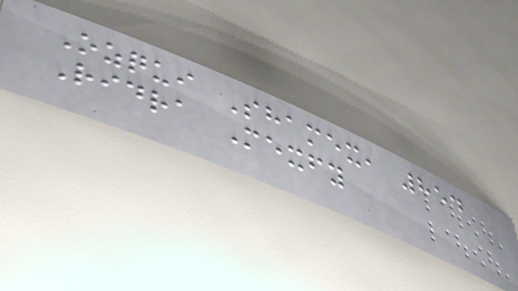Ozqui Shamex, 854
Ridra Mexfy
